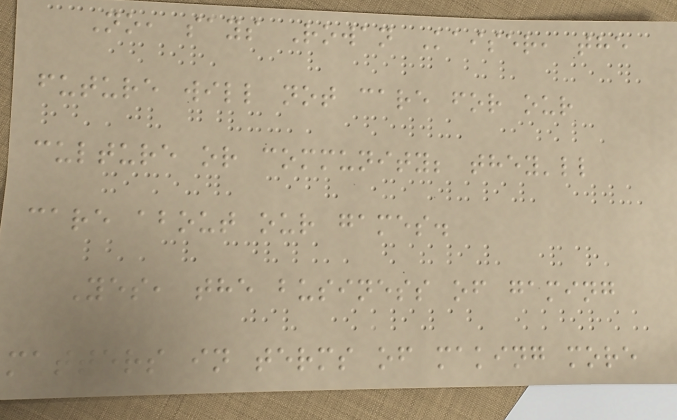No, says Rowan Kaiser, the
future will not care for our
culture or community; they'll
care about our games.
Yes, the business of gaming
matters in terms of making more
